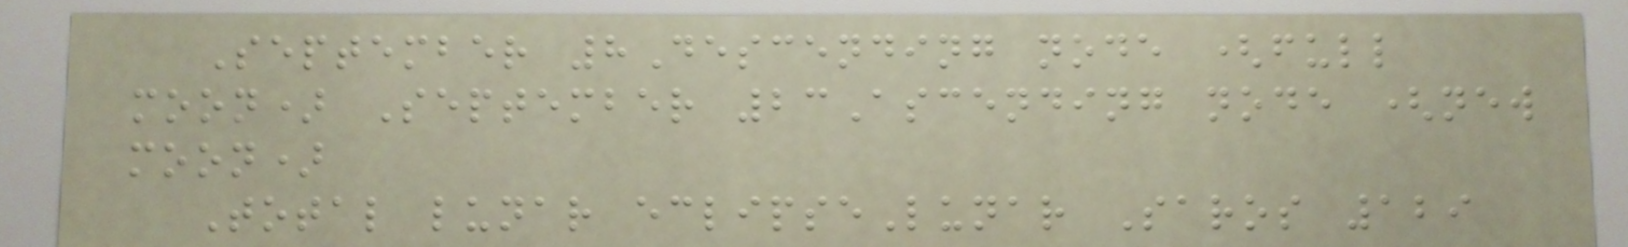September 8Descending node (full
moon) September 23Ascending node (new
moon)
Total lunar eclipseLunar Saros 129
